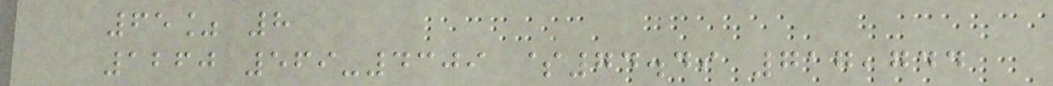65% 8
1260 569-4309 $74.49 717,744
